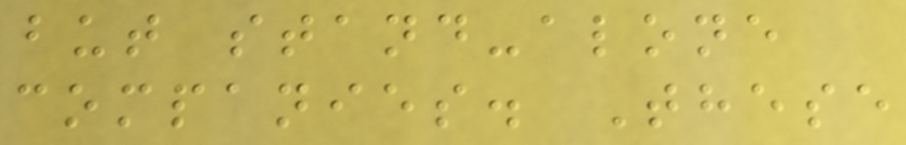but stand-alone
companies. These
